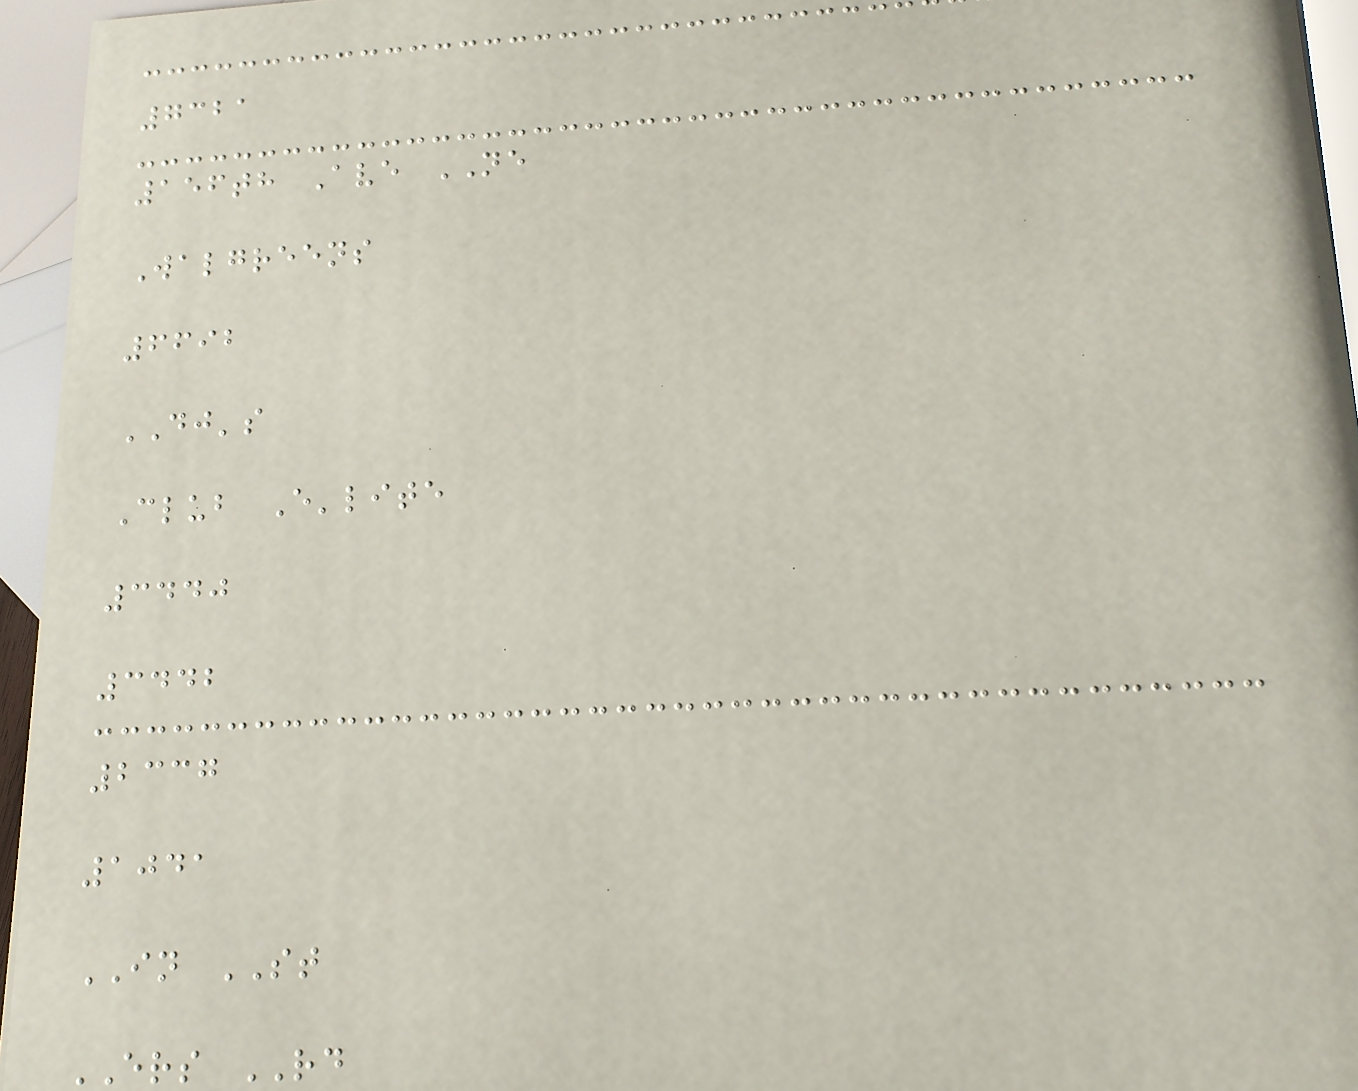7321
156th Ave NE
Walgreens
6692
DJ's
Club E'lite
3440
3442
2337
1041
IN ST
ERS RD
